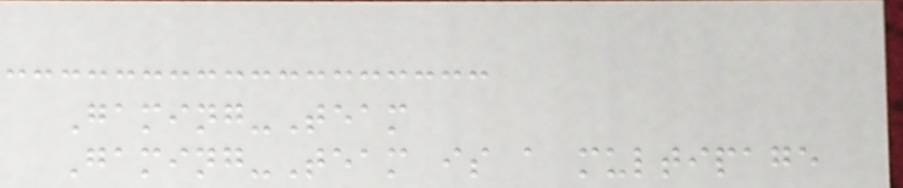Gaming-Team
Gaming-Team is a multipage
